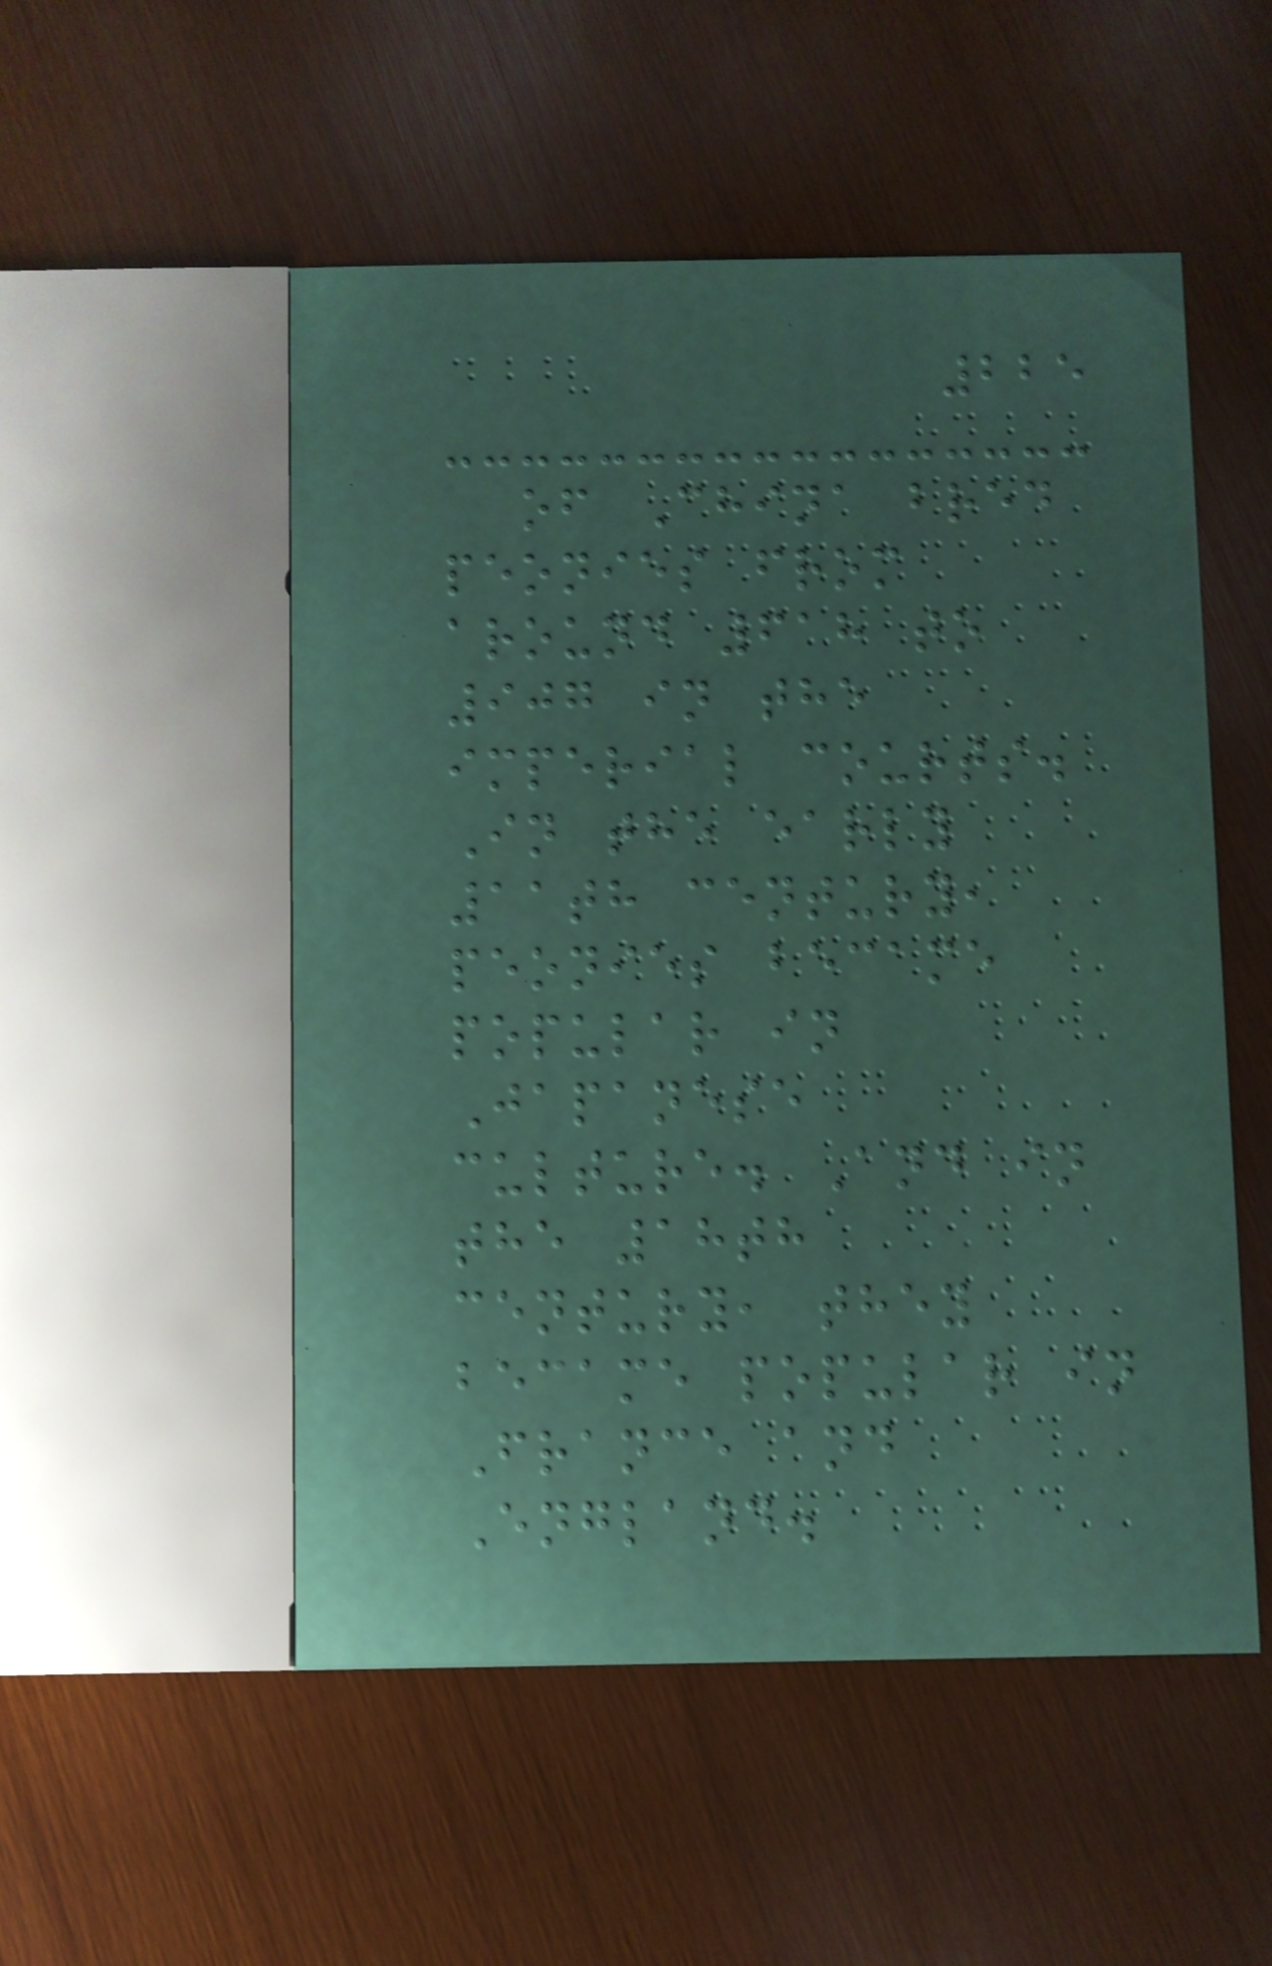225
of China bred
peonies from
around 618 to
907 in the
imperial courts.
In the early
11th century,
peonies became
popular in
Japanese
culture. And in
the 18th
century, they
became popular in
France and
England.
